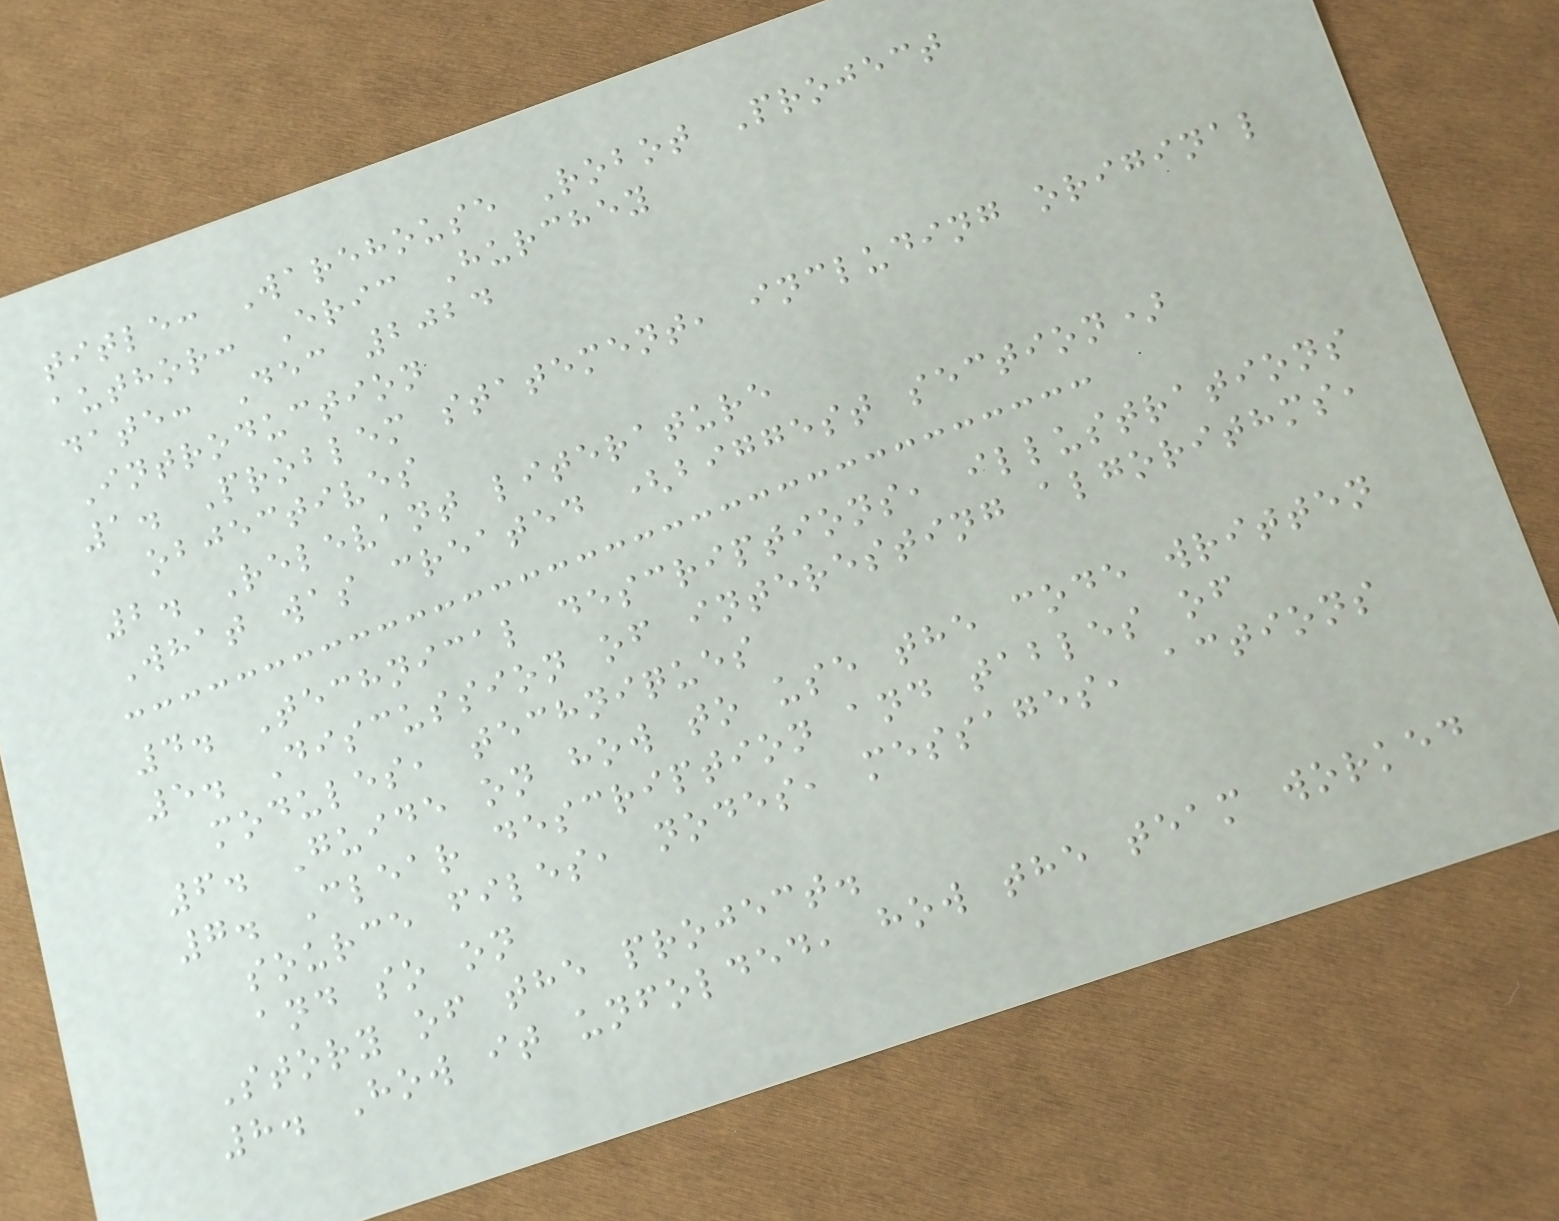title: Warehouse Robot Project
author: Eric Hurchey
date: Dec 2024
Introduction
1. Problem statement, including original
objectives
2. Relevant literature
What was created (biggest section)
4. Technical descriptions, illustrations
5. Discussion of interesting algorithms,
modules, techniques
6. Guide on how to use the code written
7. Clear description and tables of
source files, nodes, messages, actions
and so on
Story of the project.
8. How it unfolded, how the team worked
